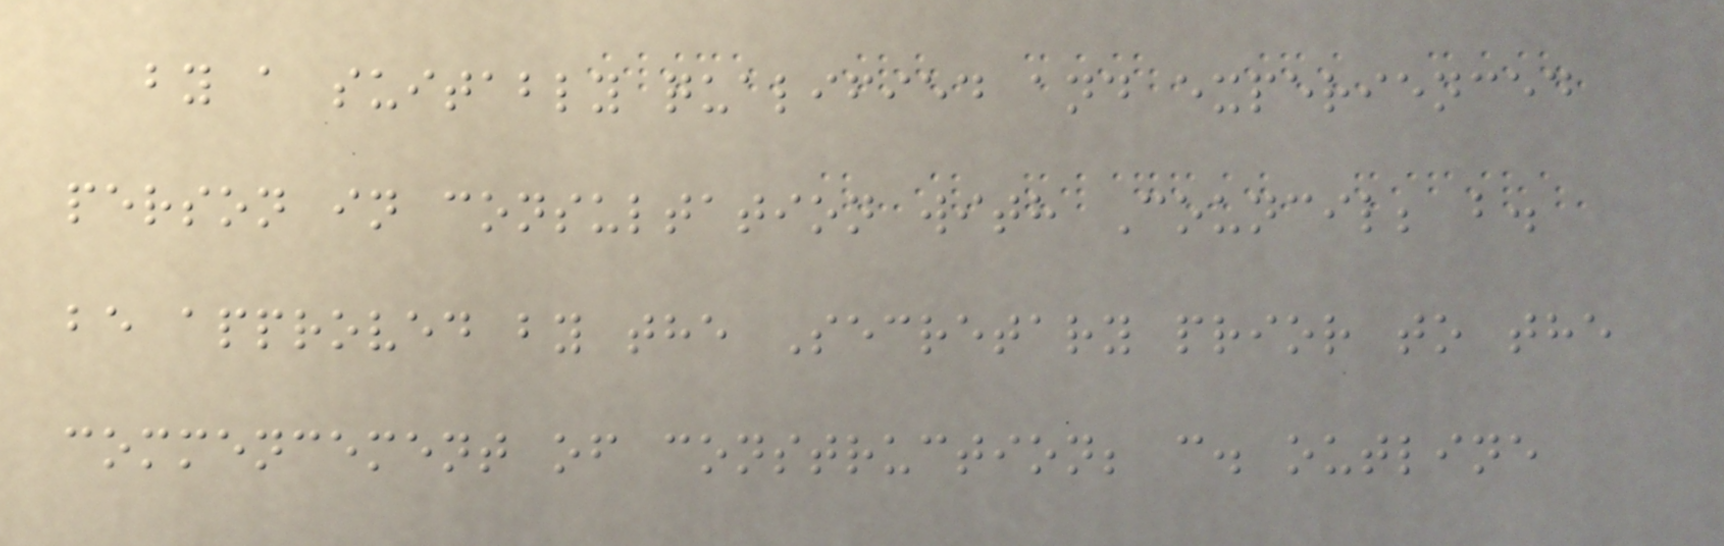by a suitably qualified and experienced
person in consultation with Council; b.
be approved by the Secretary prior to the
commencement of construction; c. outline
